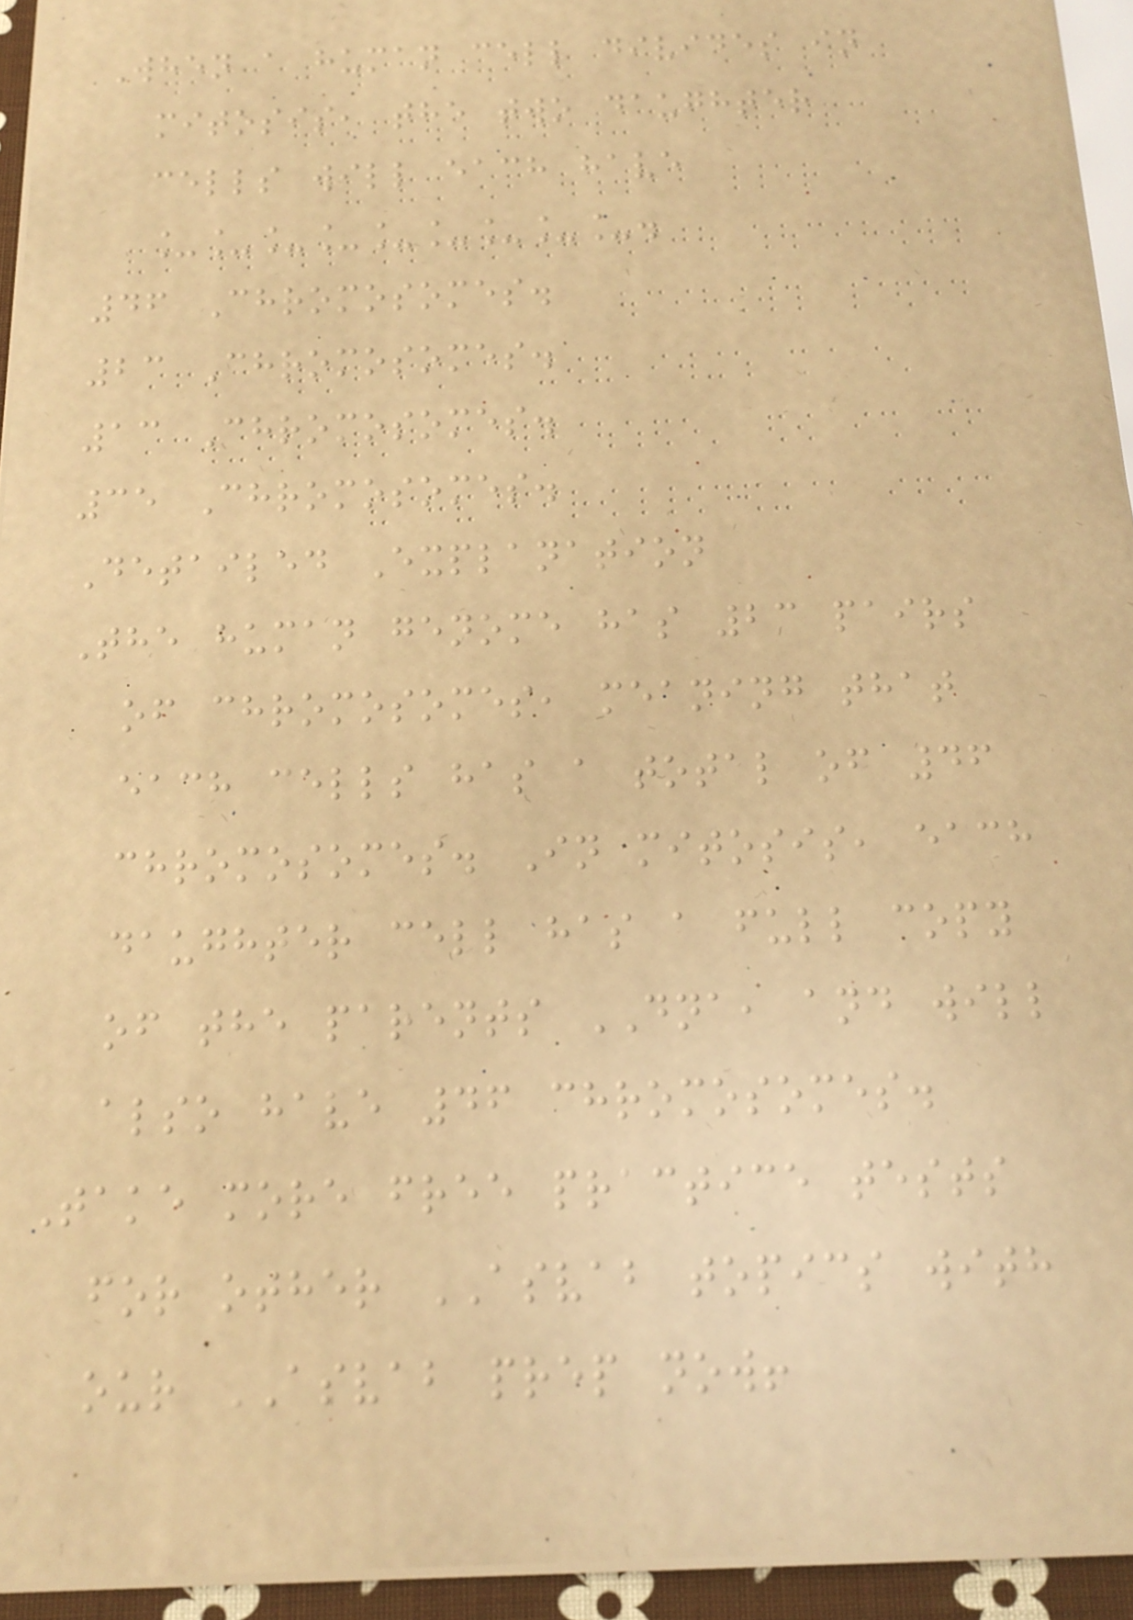When a human cell divides in
mitosis, the two daughter
cells will each have
_________.
46 Chromosomes.
23 Chromosomes.
13 Chromosomes.
35 Chromosomes.
Detailed Explanation
The human genome has 23 pairs
of chromosomes, meaning that
each cells has a total of 46
chromosomes. In mitosis, each
daughter cell has a full copy
of the parents DNA, and will
also have 46 chromosomes.
Take more free practice tests
for other ASVAB topics with
our ASVAB prep now!
